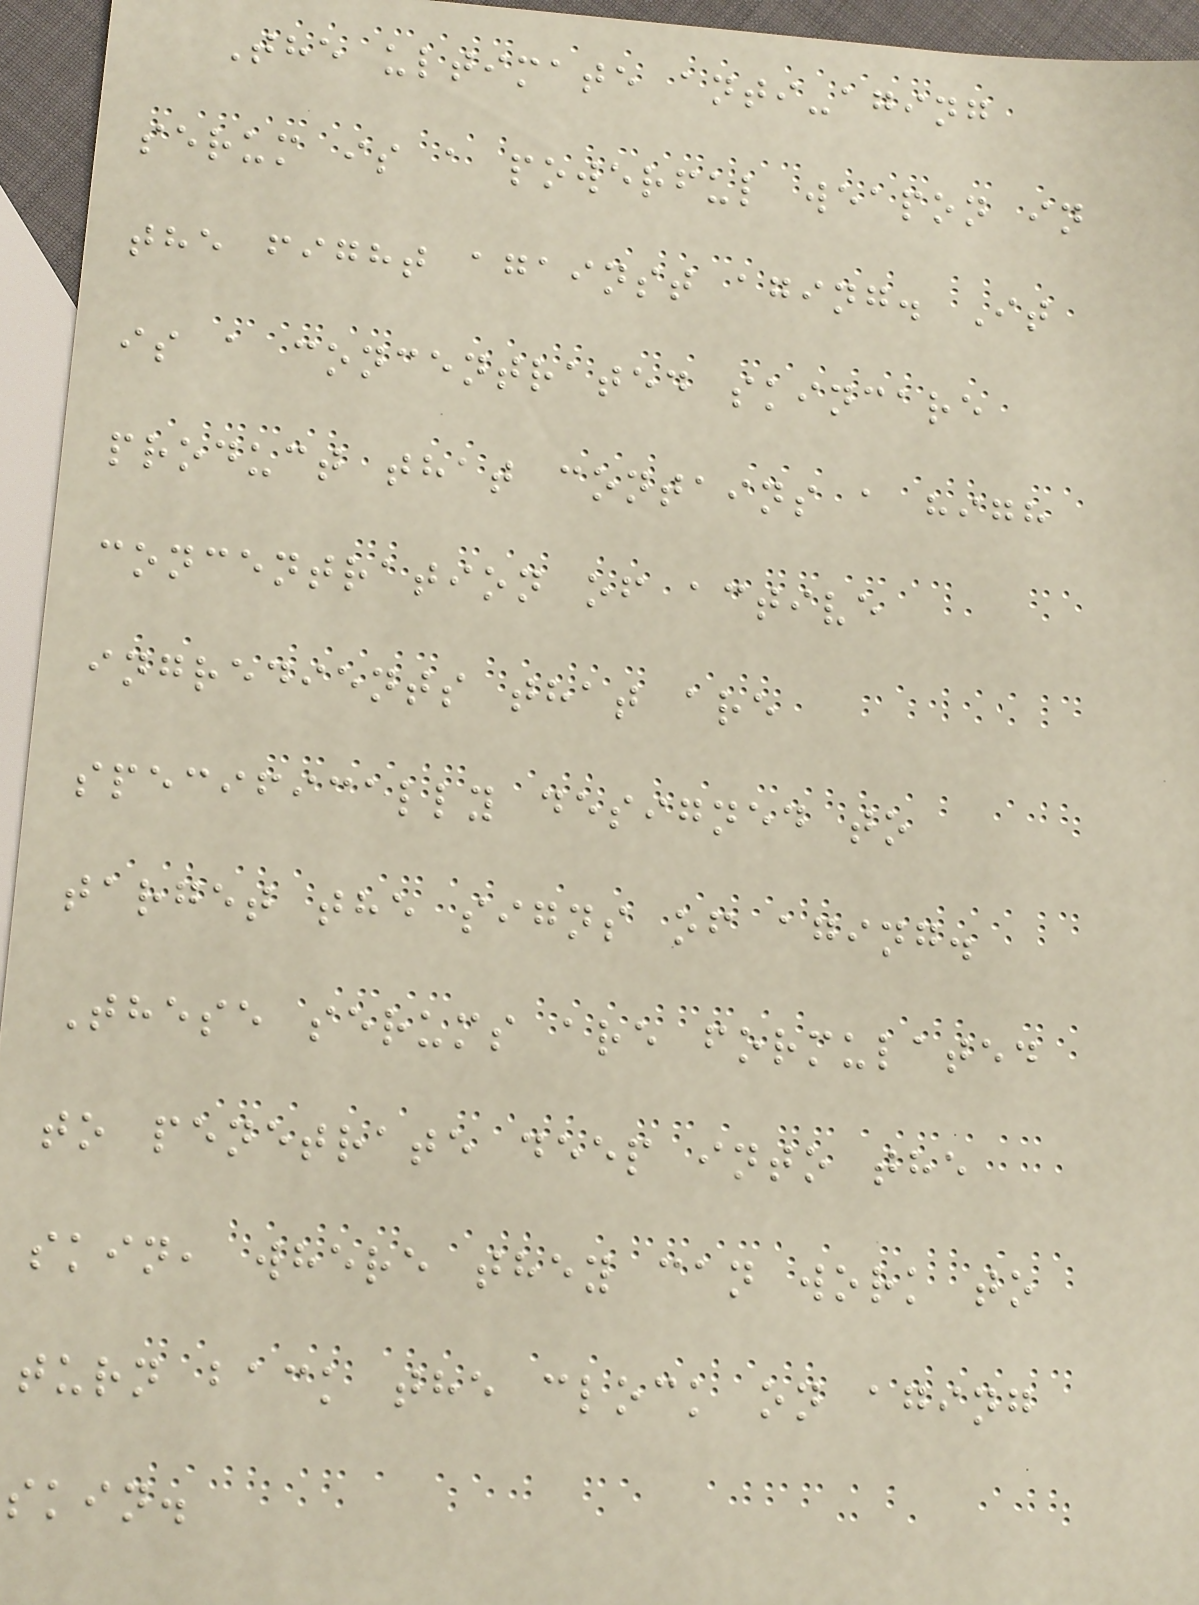The ultimate anti-aging
serum is a powerful weapon in
the fight against aging. It
is a concentrated skincare
product that contains a high
concentration of active
ingredients that are
specifically designed to
target the signs of aging.
These serums are formulated
to penetrate deep into the
skin, where they can work to
turn back the clock on aging
skin.
